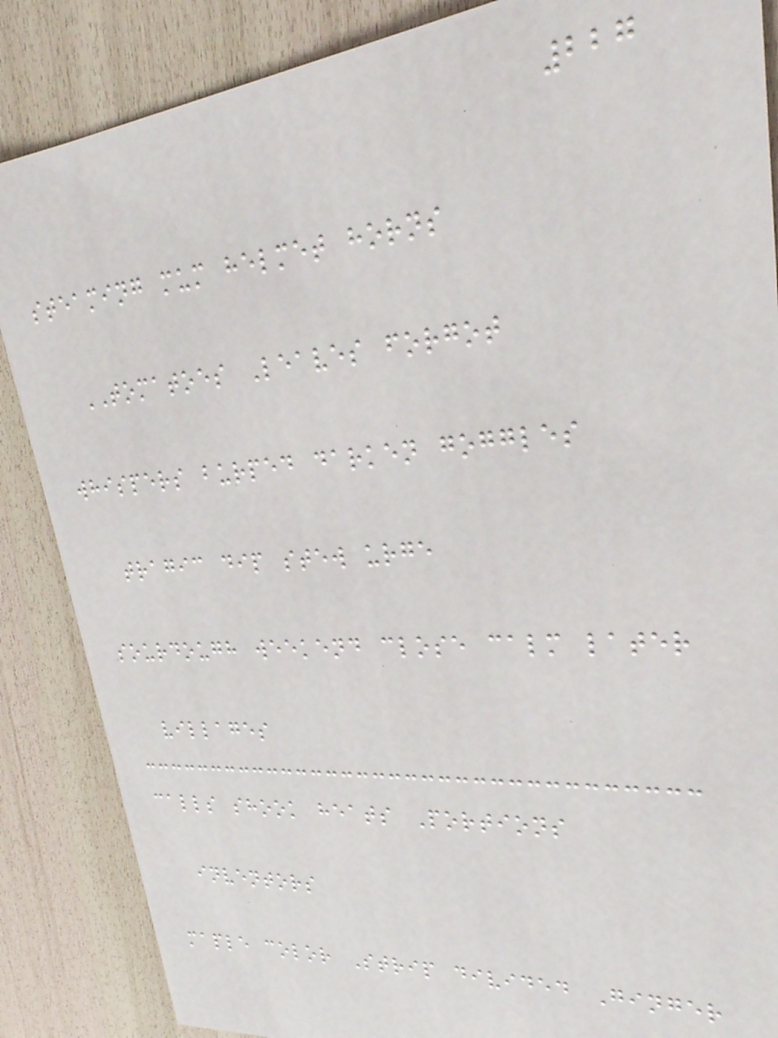227
steaming mum helmet horns
TOMATOES Leaves forgot
whispers burped darken goggles
tragic dip stew urge
sourdough weekend close calm later
villages
calls shook heats Portions
inventors
maple color Strip divided Ginger
